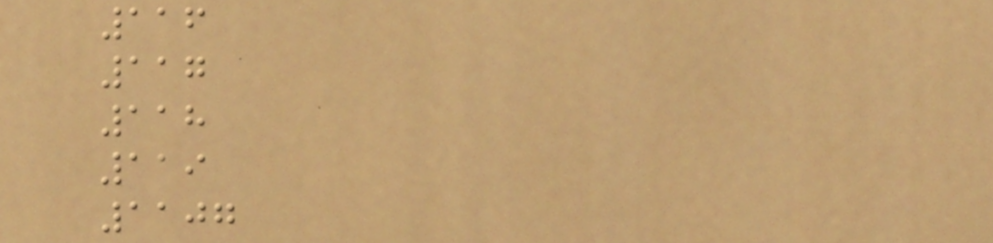116
117
118
119
1107
